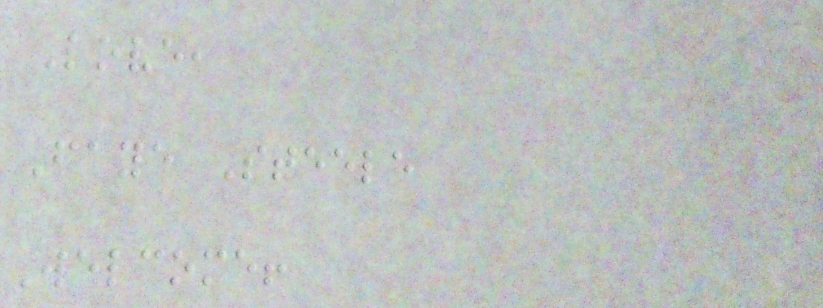Love,
Faye Steele
Welcome!
